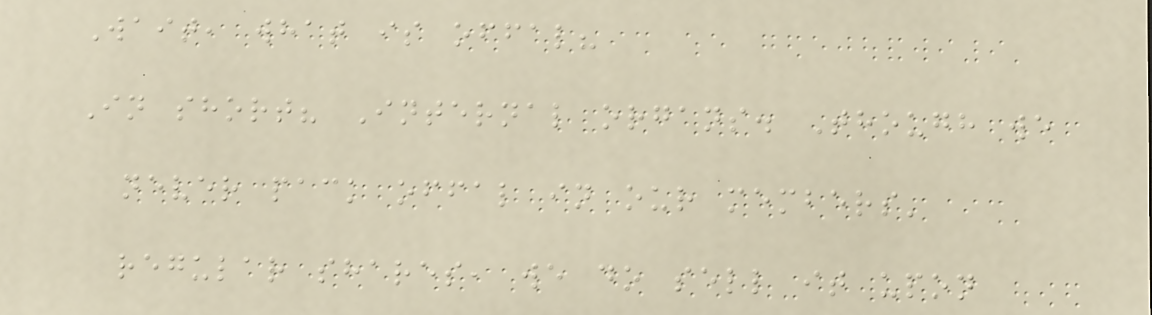Wait, what is offal?
In short? Internal organs. Though we
never pack offal in our members'
regular shares, we do sell it upon
